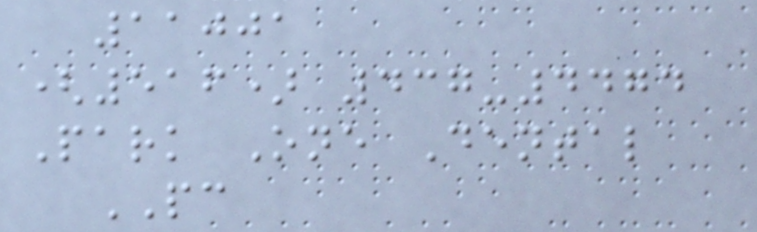11001
(516) 437-4474
Park One Dental
PC
